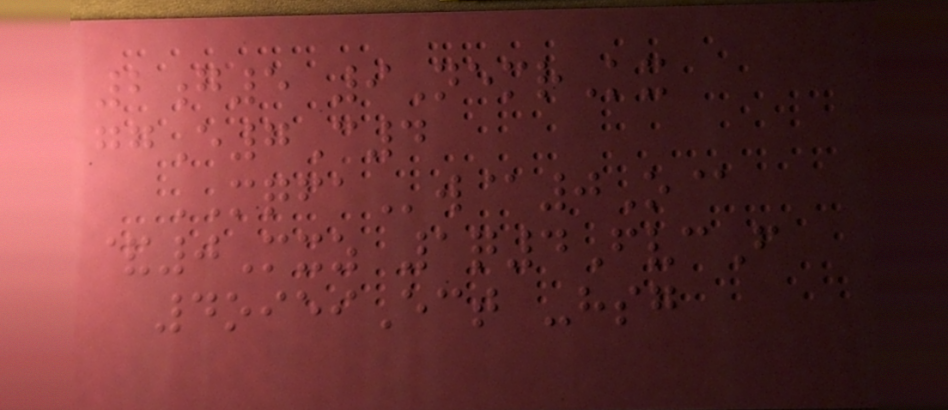2g5 9NemrKx
ggE7C4
MQFAw@0O@
&0Mxz 1q4FvcF
4oieiEct -hsg
